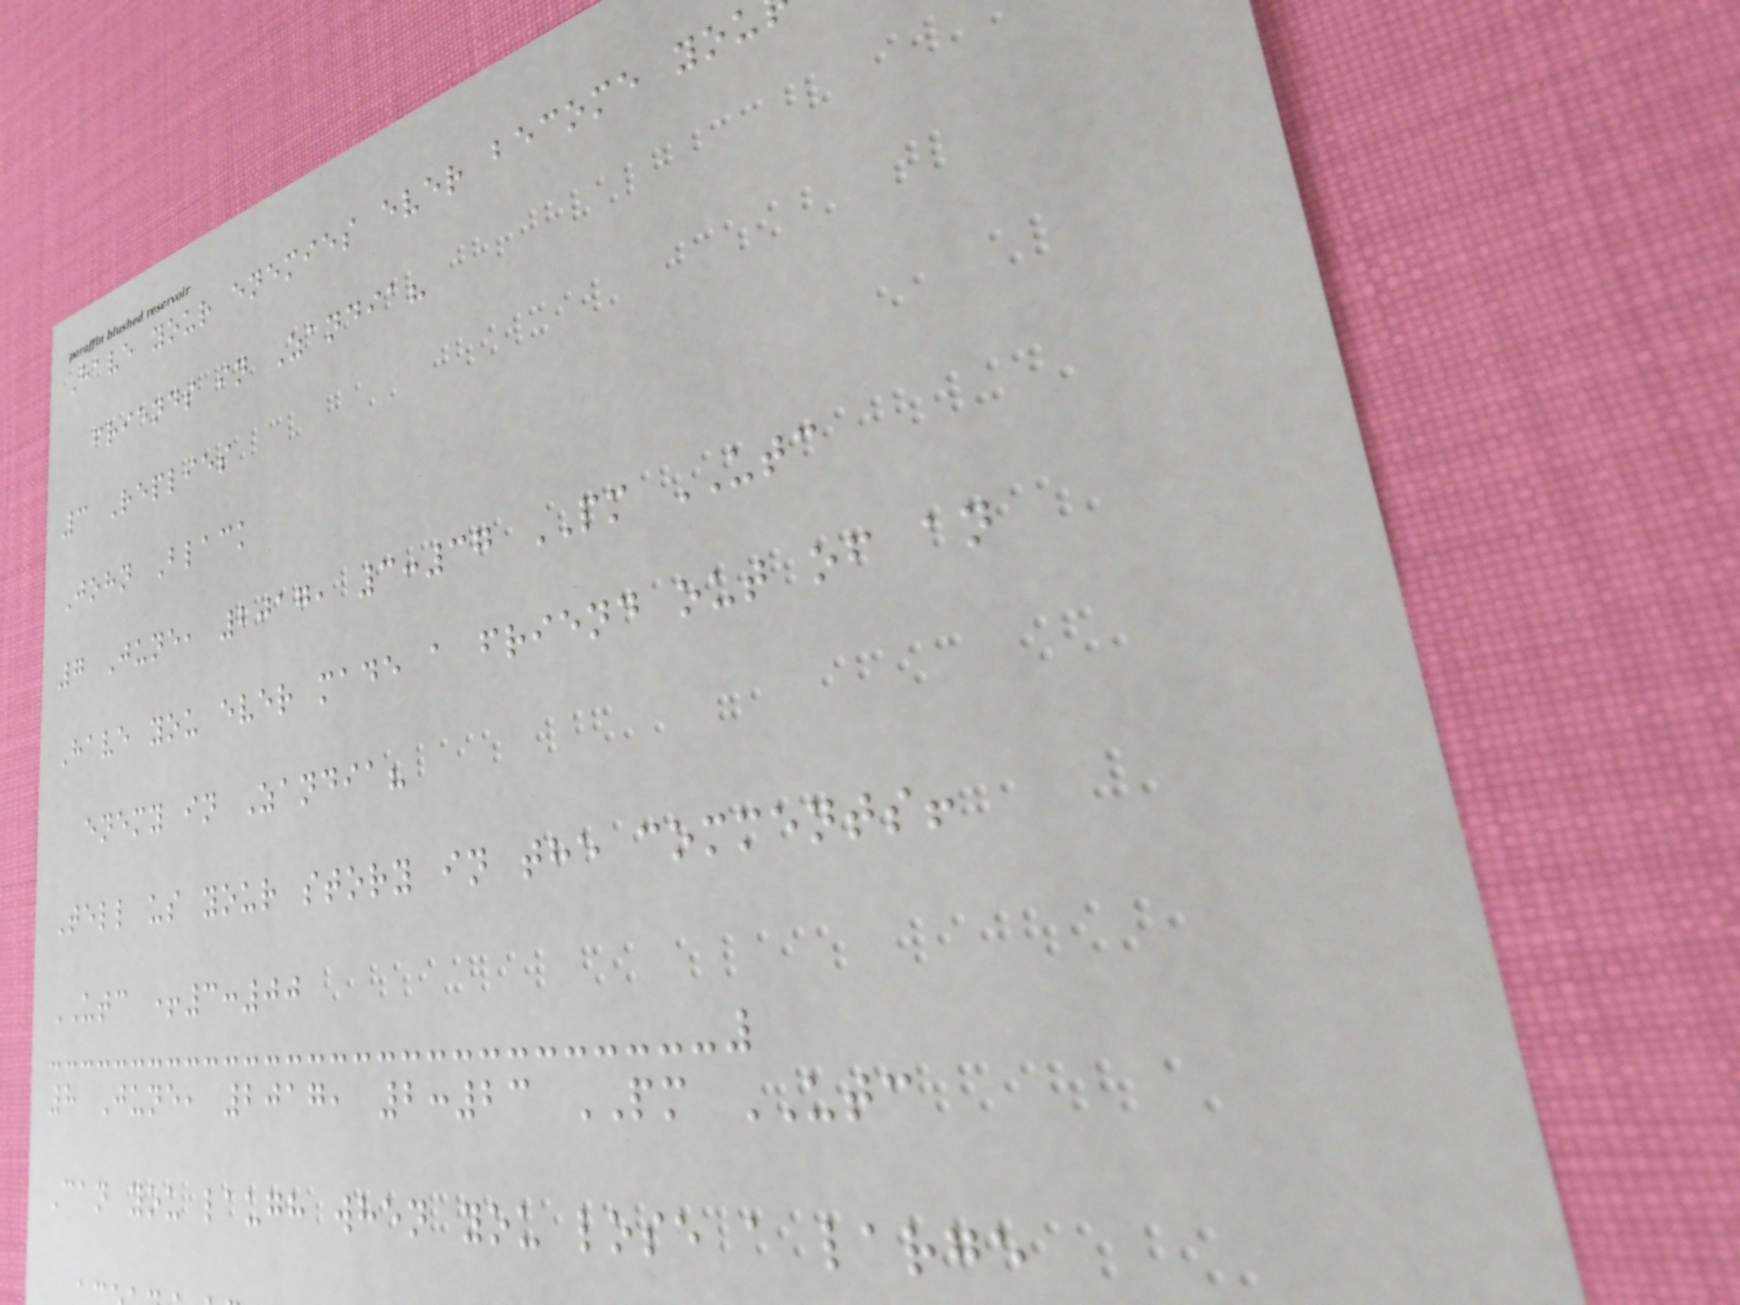Have your enemies ever become you
friends in Zandia?
3 Replies
John Black
7 June, 2017, 3:37 PM UTC
Have you ever made a friend out of an
enemy in Zandia?
Tell us your story in the comments!
UTC +3:00
8 June, 2017, 2:23 PM UTC
Can you laugh when you lose a large
